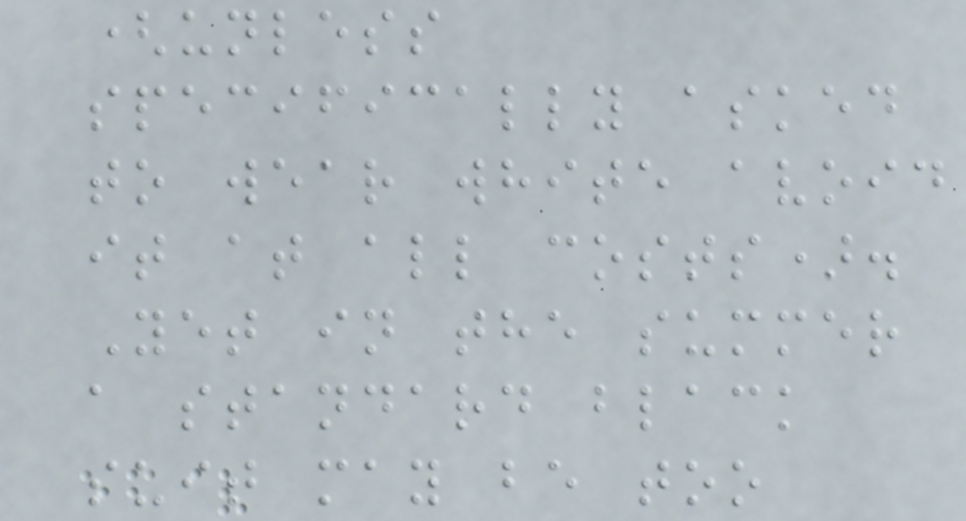(unless
specifically asked
to wear white avoid
it at all costs).
Yet in the summer
a standard black
suit may be too
